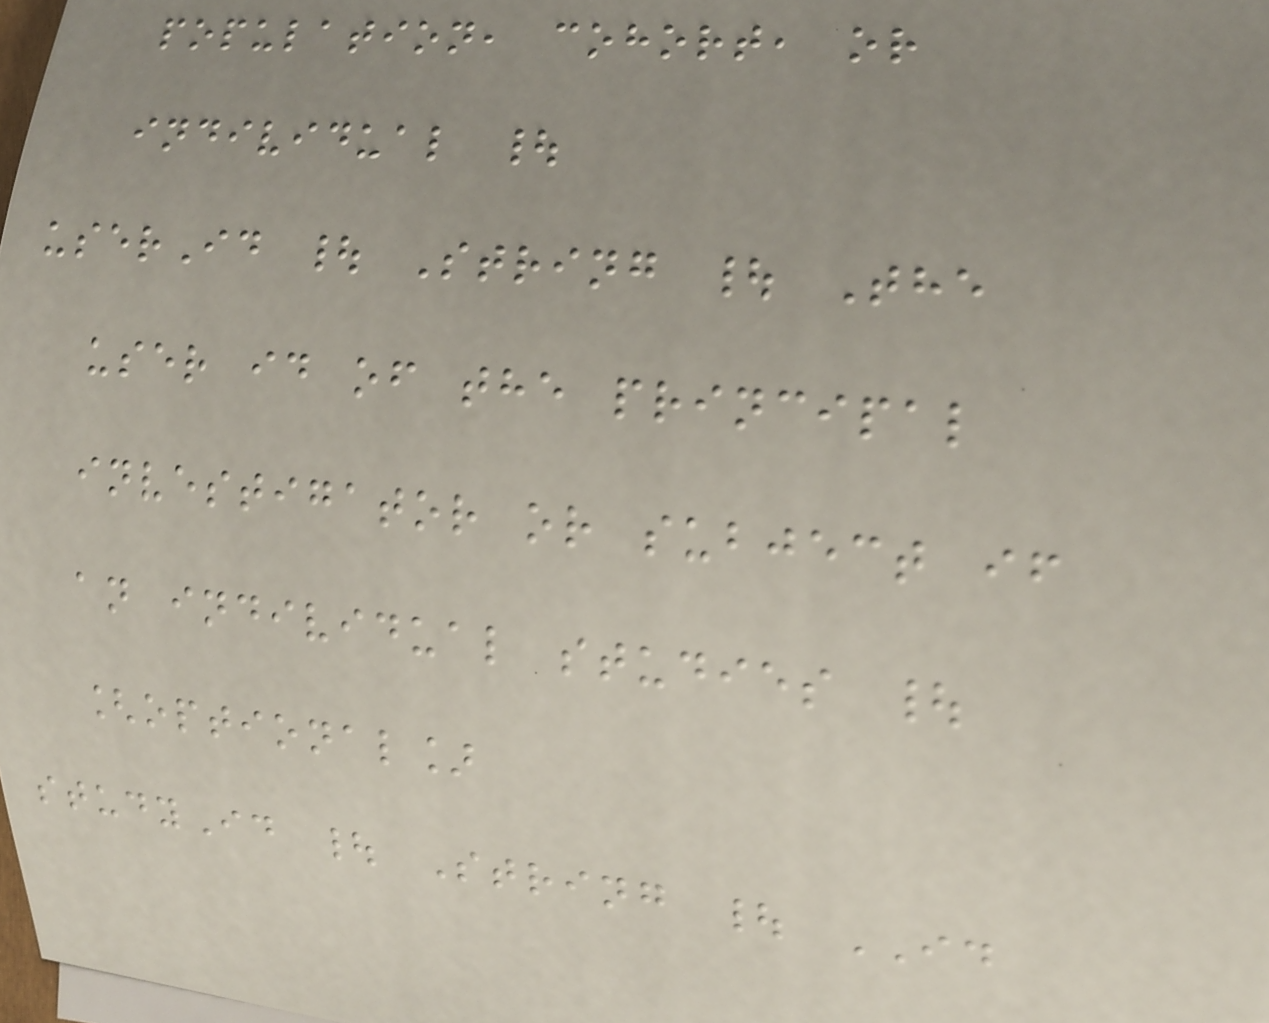population, cohort, or
individual |
userId | String | The
user id of the principal
investigator or subject if
an individual studies |
[optional]
studyId | String | ID
